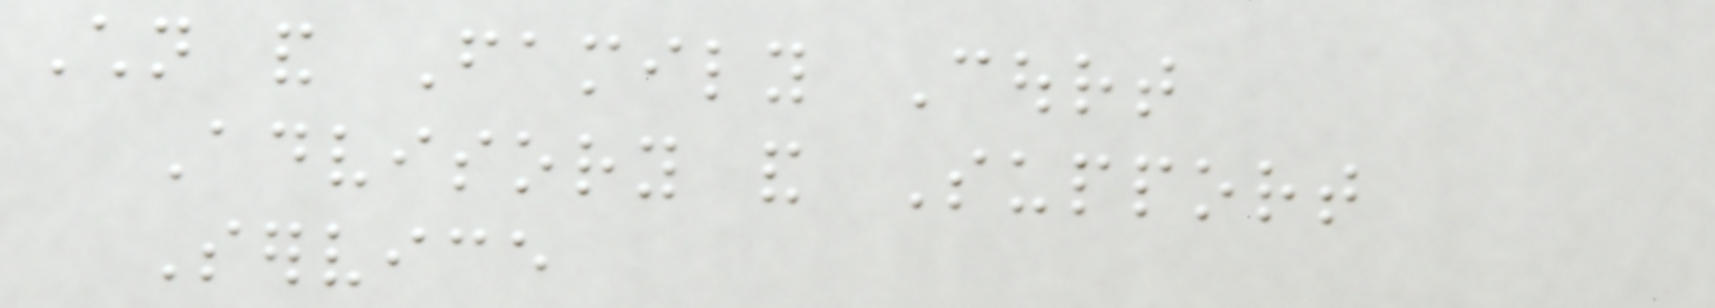Children and Family Court
Advisory and Support
Service
